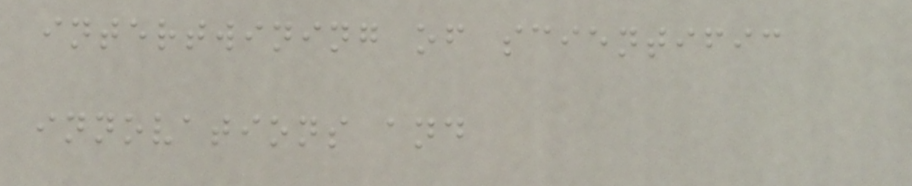intertwining of scientific
innovations and
